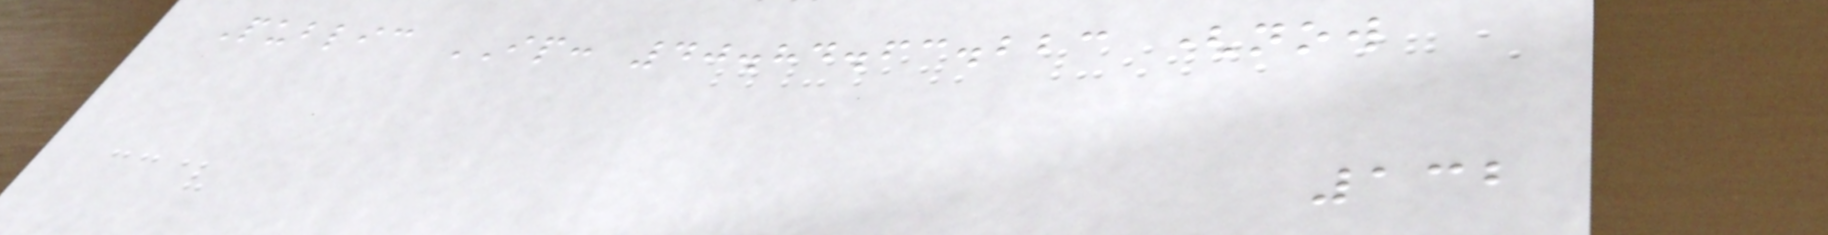Public IP: 40.84.63.223 (now
132
